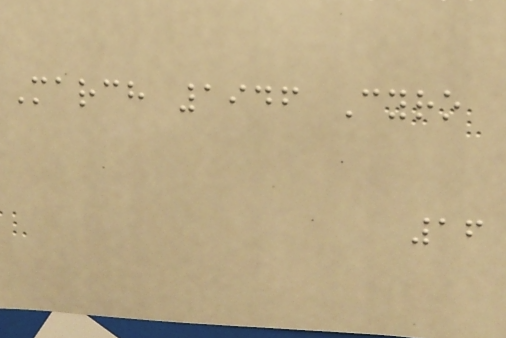March 1946 Cyro
16
